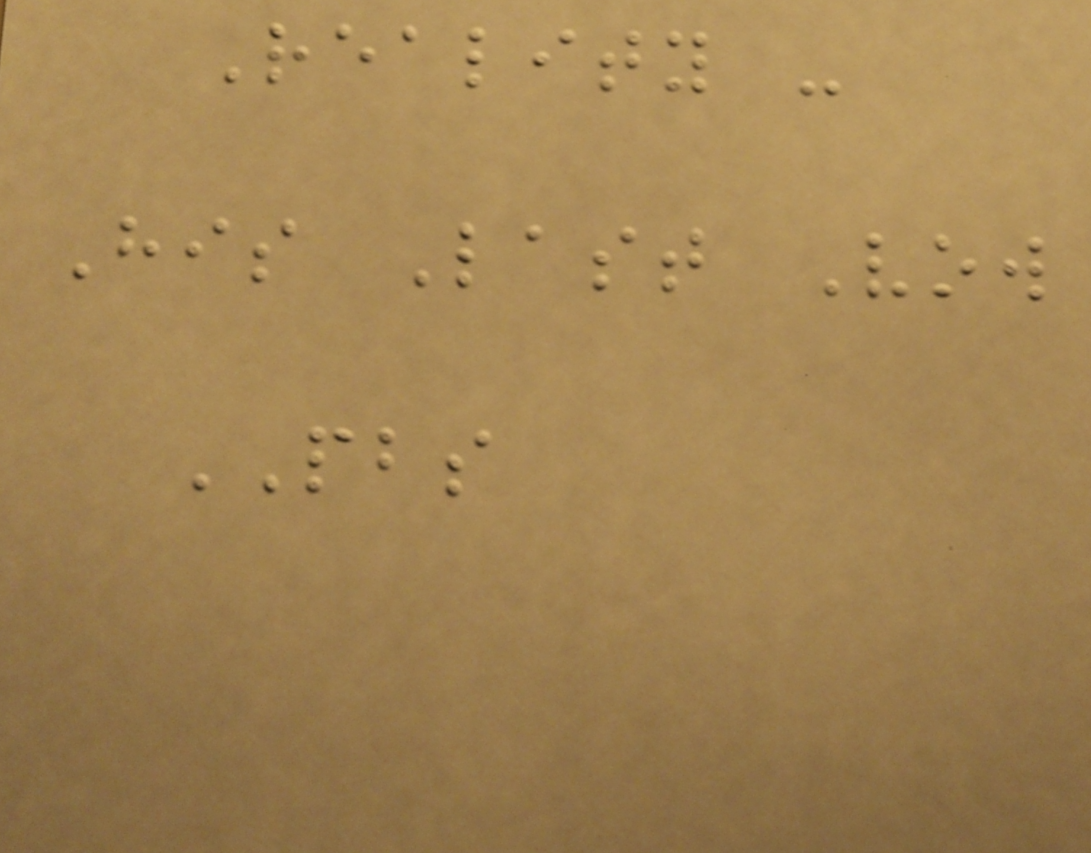Reality -
His Last Vow
PBS
